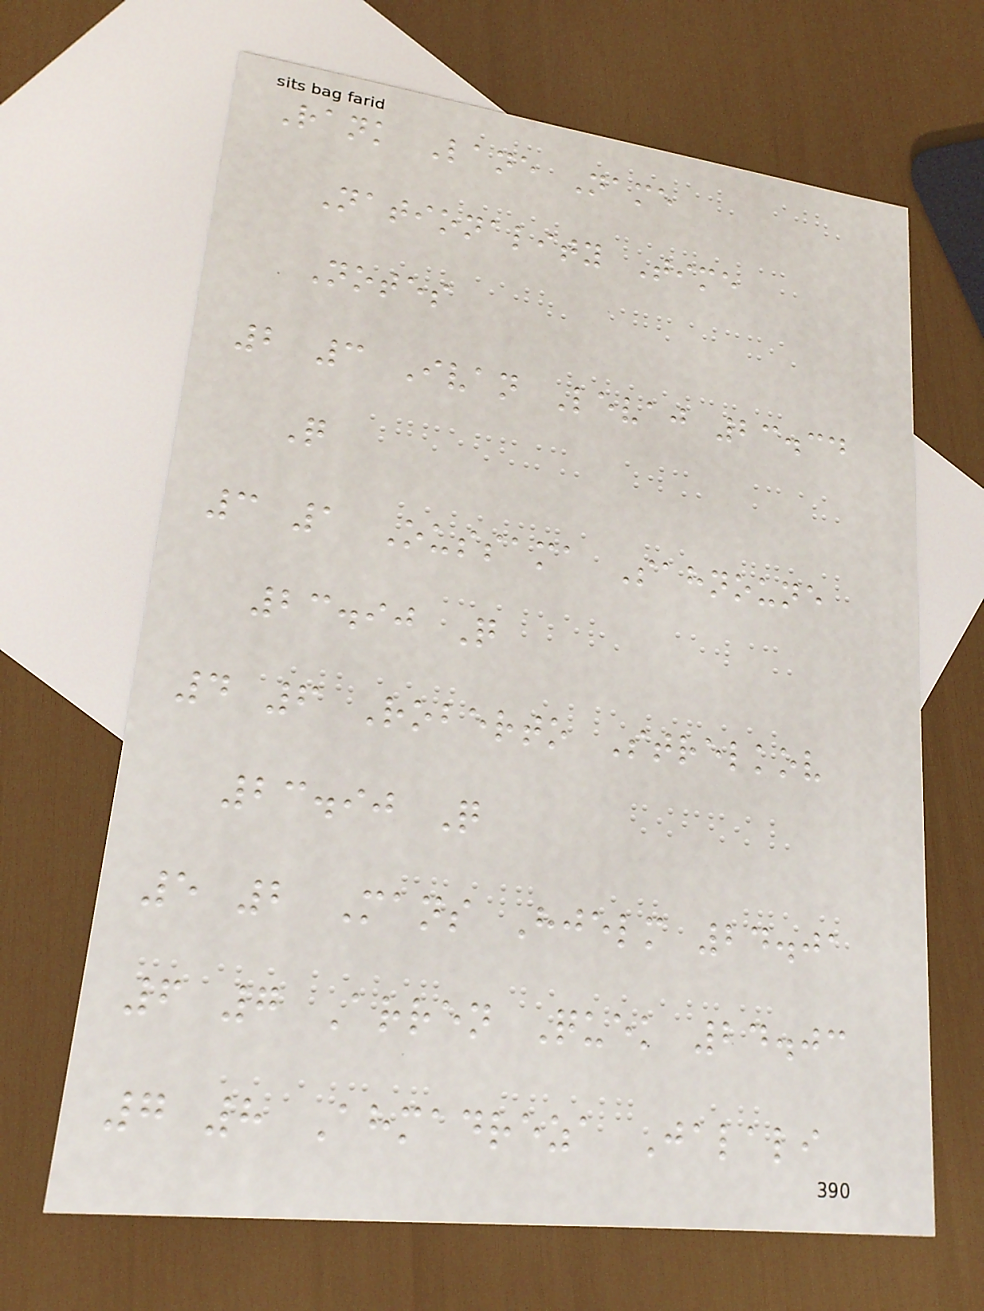Rank Lane Name
Nationality Time
Notes
2 3 Ivan Levaj 23.34
Q
3 1 Oussama Sahnoune
23.90 Q
4 6 Roberto Strelkov
23.90 Q
5 2 Mans Hjelm 24.01
6 7 Arren Quek 24.03
7 8 Ahmadreza Jalali
